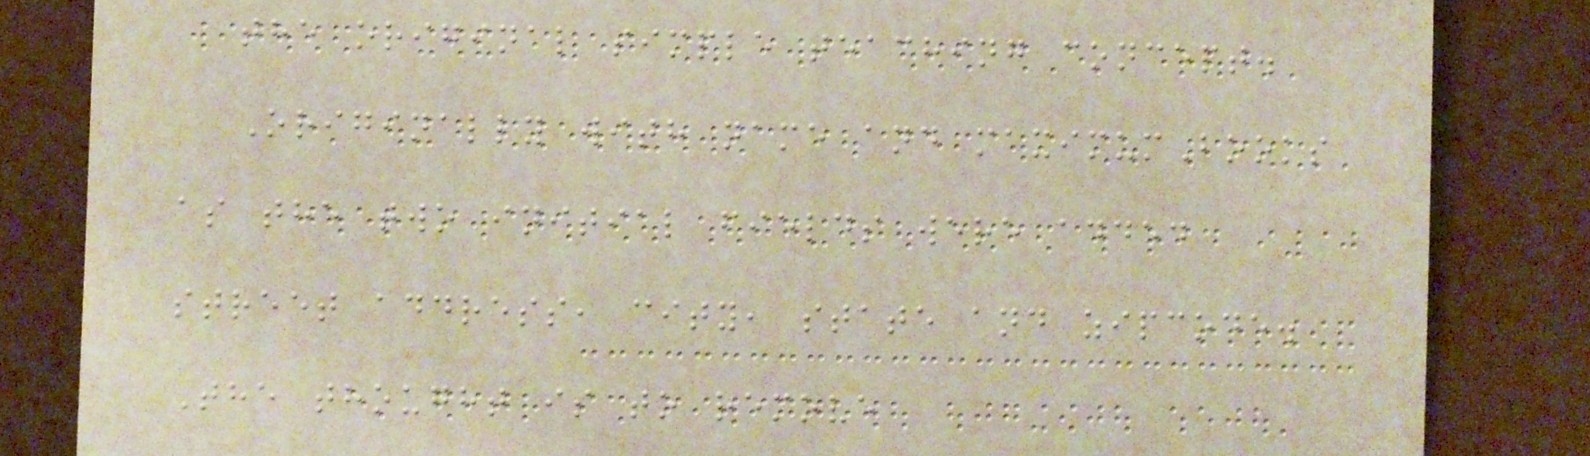the original simple teaching concept.
Originally with name and maximumBooks
as the two initial fields were added
street address, city, state and zipcode.
The thought is to remove
